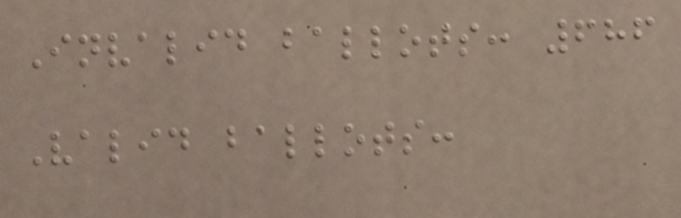Invalid ballots: 686
Valid ballots:
